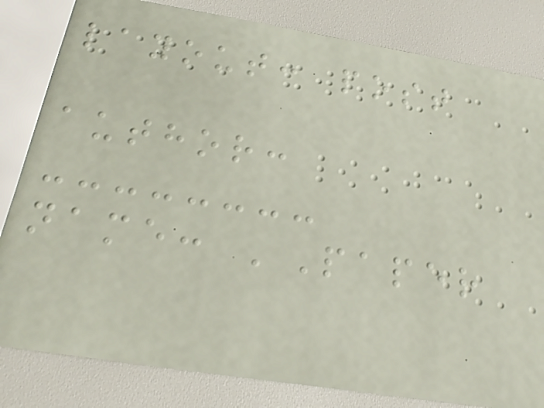layout: post
author:
name: 'Paper
